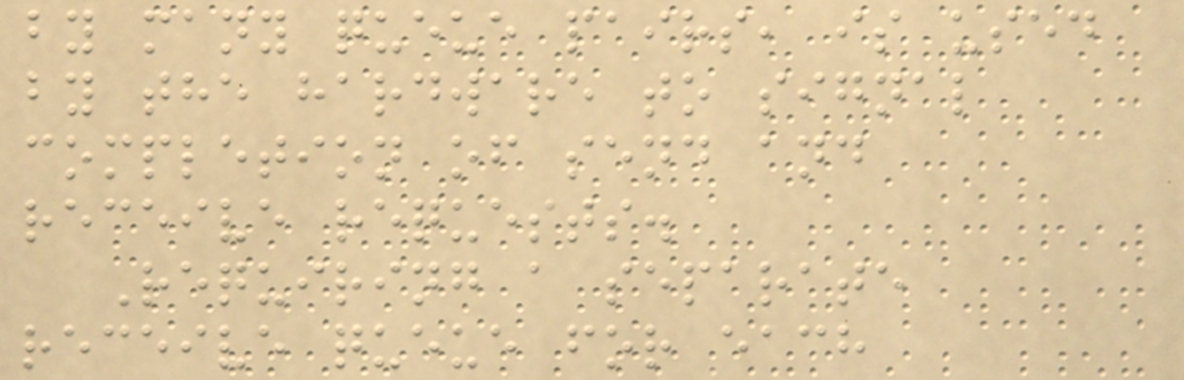by many queue pairs, is used
by the hardware to signal
completion of send and
receive requests.
Requiring a separate
receive queue for each
